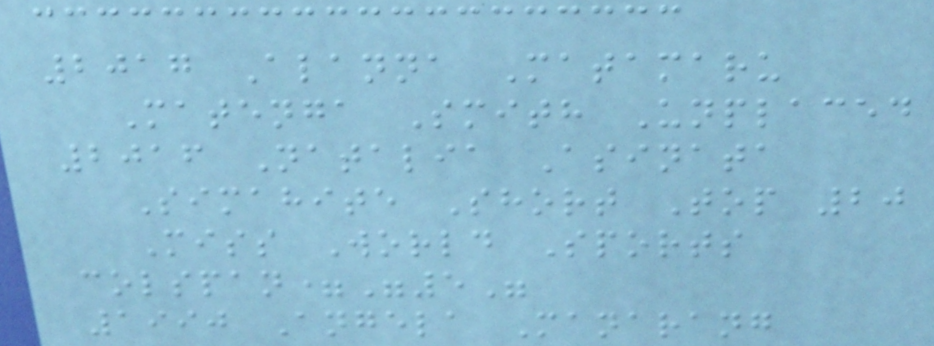2017 Alanna Matamaru
Matenga Smith Unplaced
2016 Natalia Asinata
Simahite Short Top 20
Miss World Sports
colspan="5"
1990 Angela Manarang
